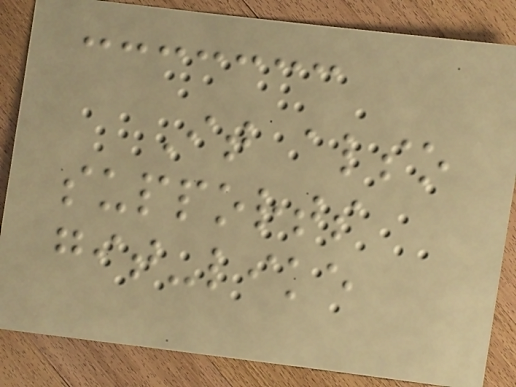It also
supports
git-like
